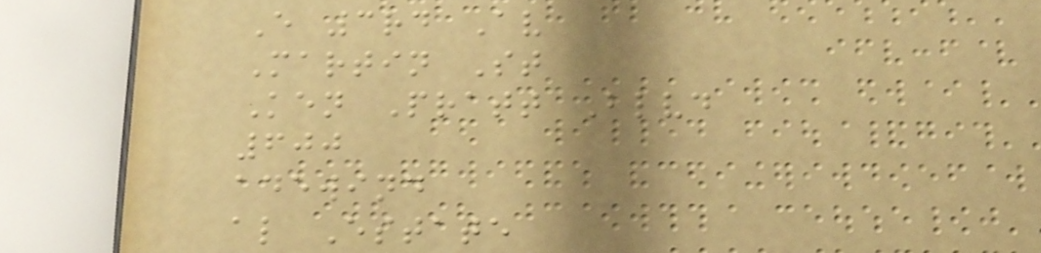E 3rd Av
Martin St
Ken Pratt Blvd
600
adewind
al Estate
